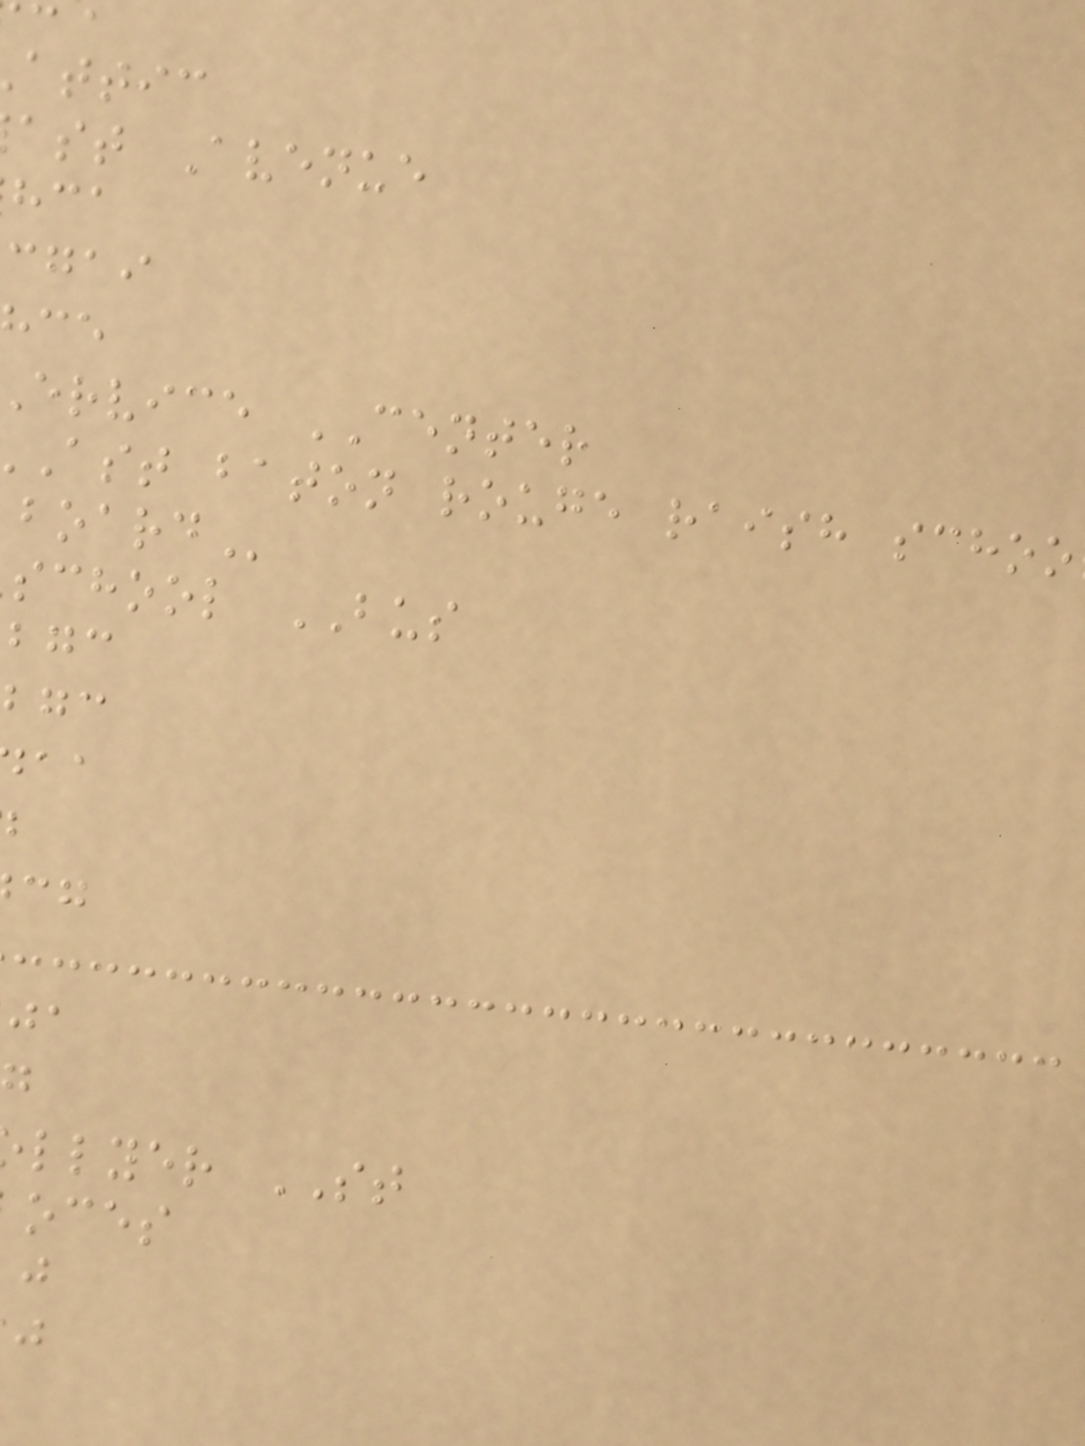attic
ast Avenue
cgai
ervice CENTER
ast baton rouge raish
school BUS
llyer ST
oces
